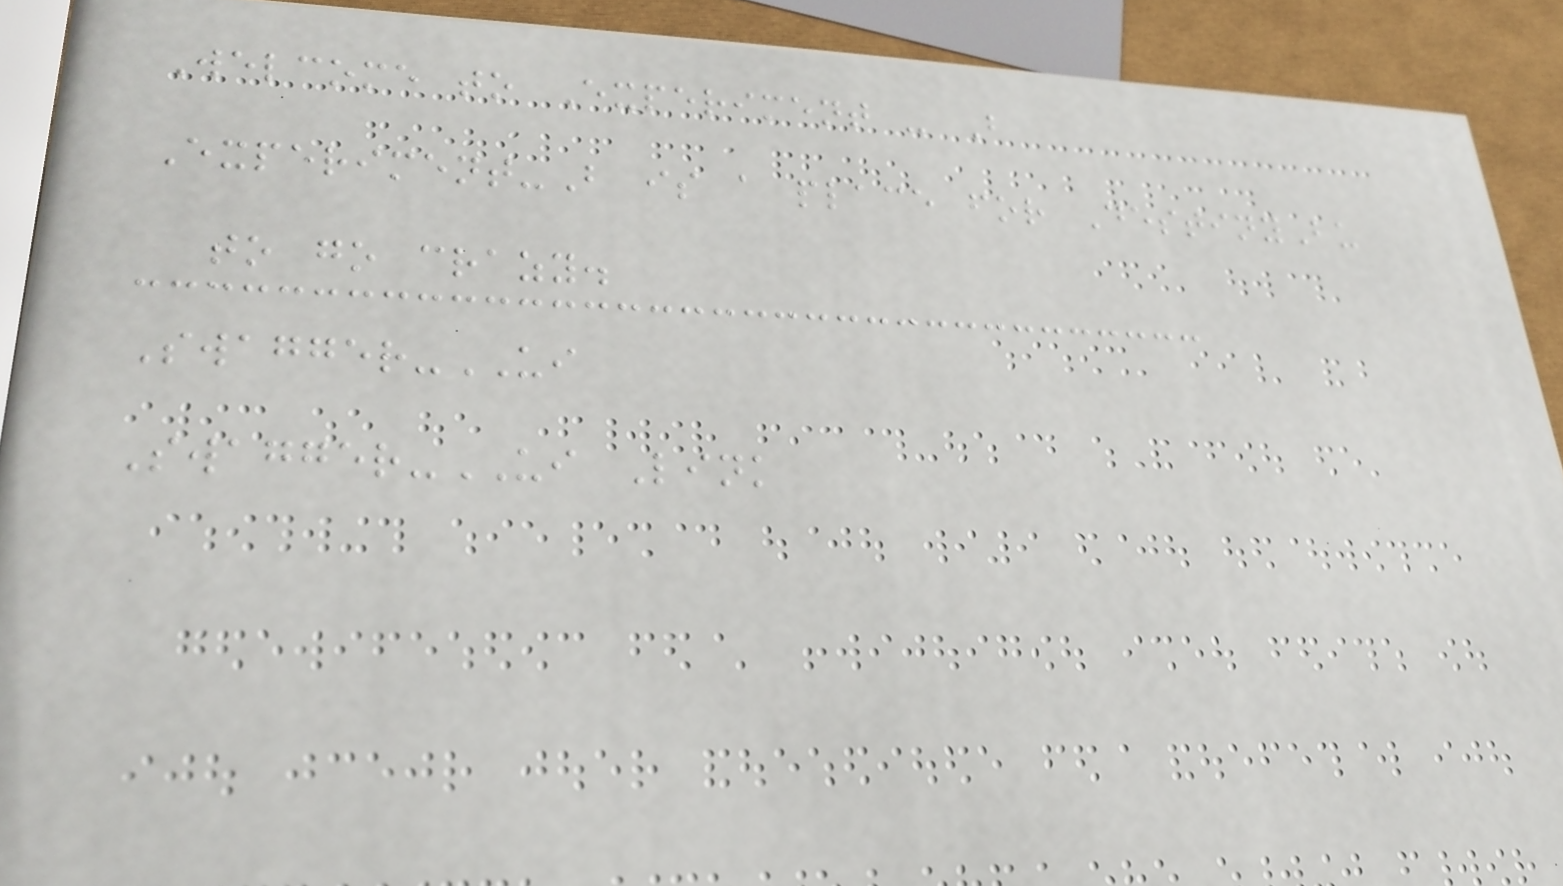Welcome to Experiment - B
Experiment-B is a place for DestinyBu
to go crazy.
Swagger-UI
Swagger-UI Link
